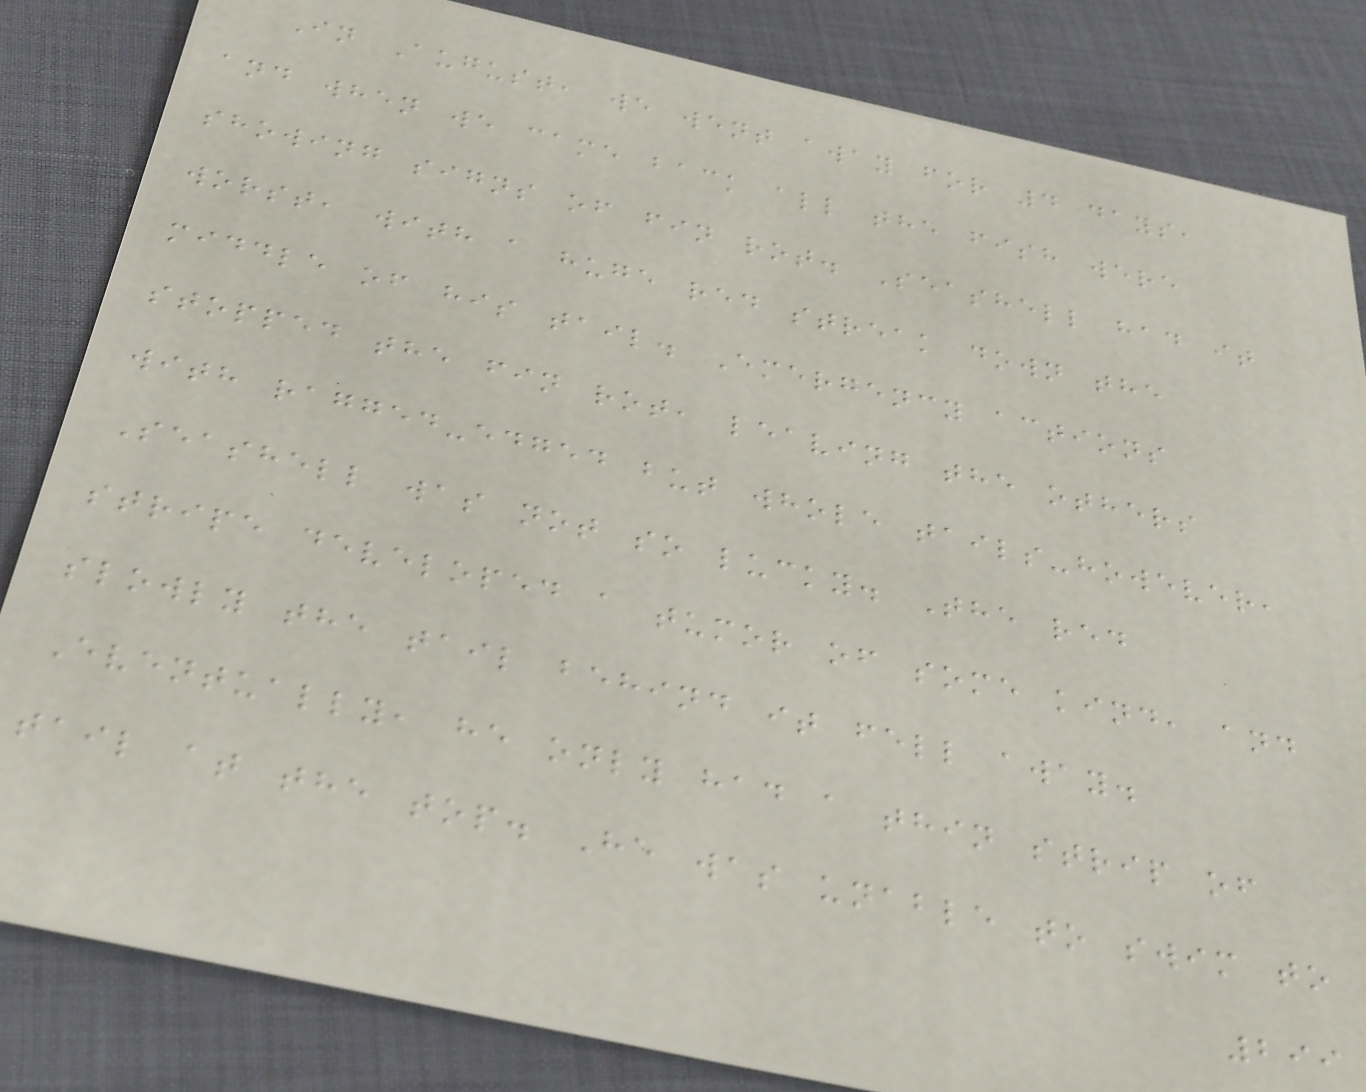In August, we went away for 4 days,
and when we came back all the fish were
showing signs of fin rot. Seashell had it
worst, with a huge red streak down the
middle of his tail. Emergency actions
stopped the fin rot, leaving the others
with ragged-edged but whole tails-however,
Seashell was not so lucky. The red
stripe developed a tumor of some kind, and
slowly the tail behind it fell away.
Eventually, he only had a thin strip of
tail at the top. He was unable to swim to
299
